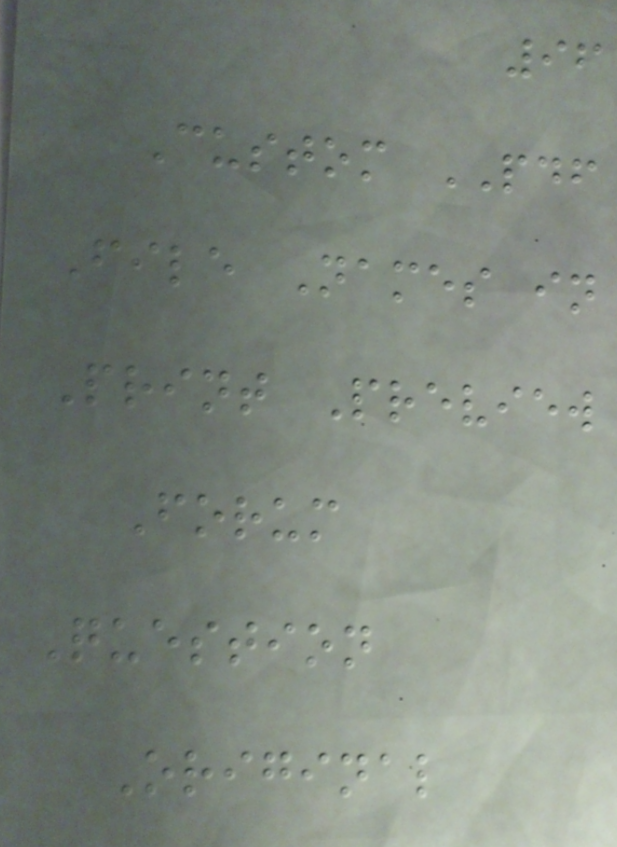96
Custom PDF
File Names in
Print Preview
Forum
Question
Original
